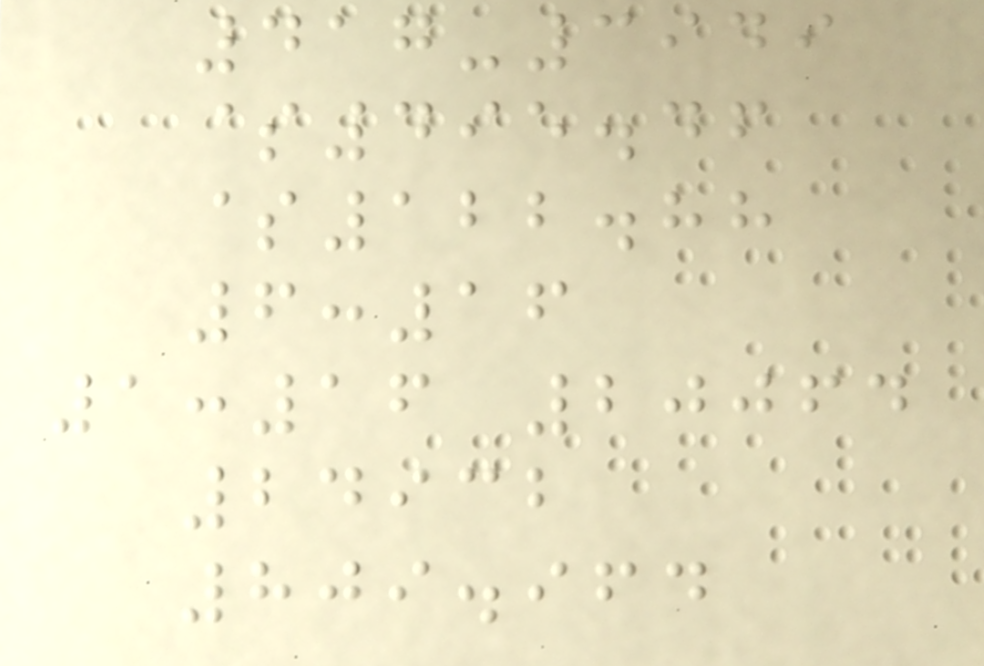417-3949
$495.46
$122.88
6:16
1:16 20064
24932
809.964
